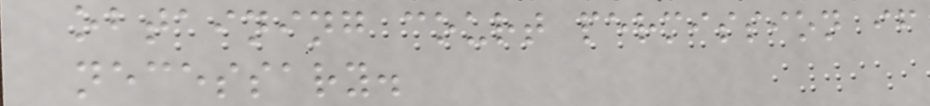obtaining court permission if
necessary.
